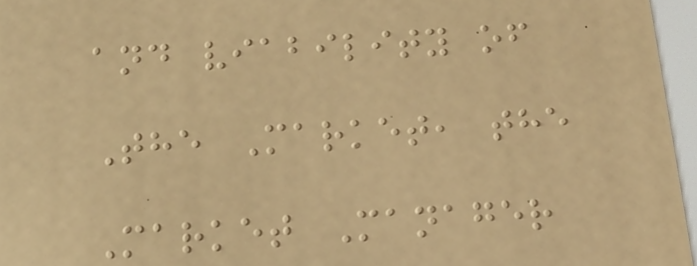and viability of
The Market, the
Market Manager
